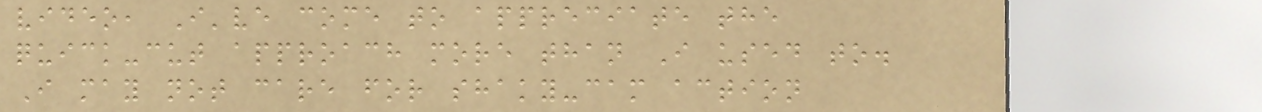video, I've come to appreciate the
quick-cut approach more than I used to.
I may not care for shaky-cam action
